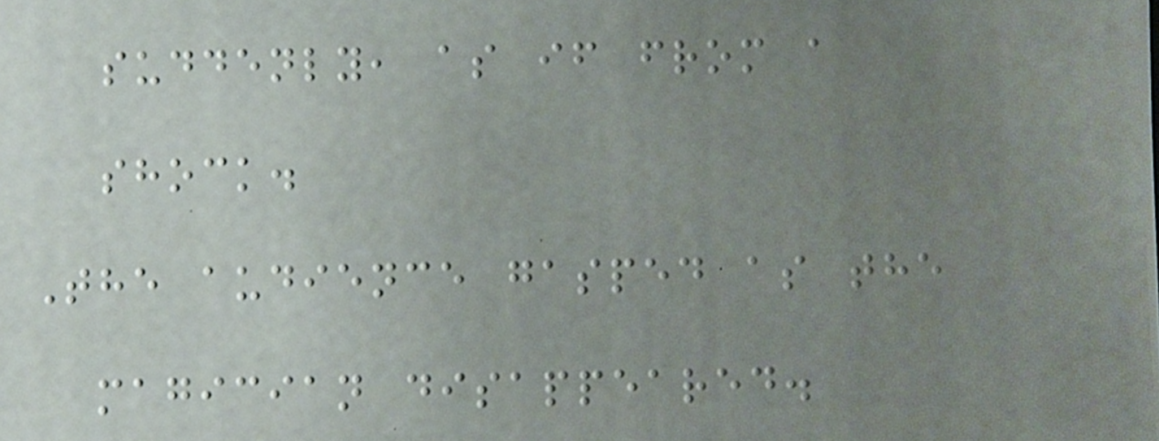suddenly, as if from a
shock.
The audience gasped as the
magician disappeared.
